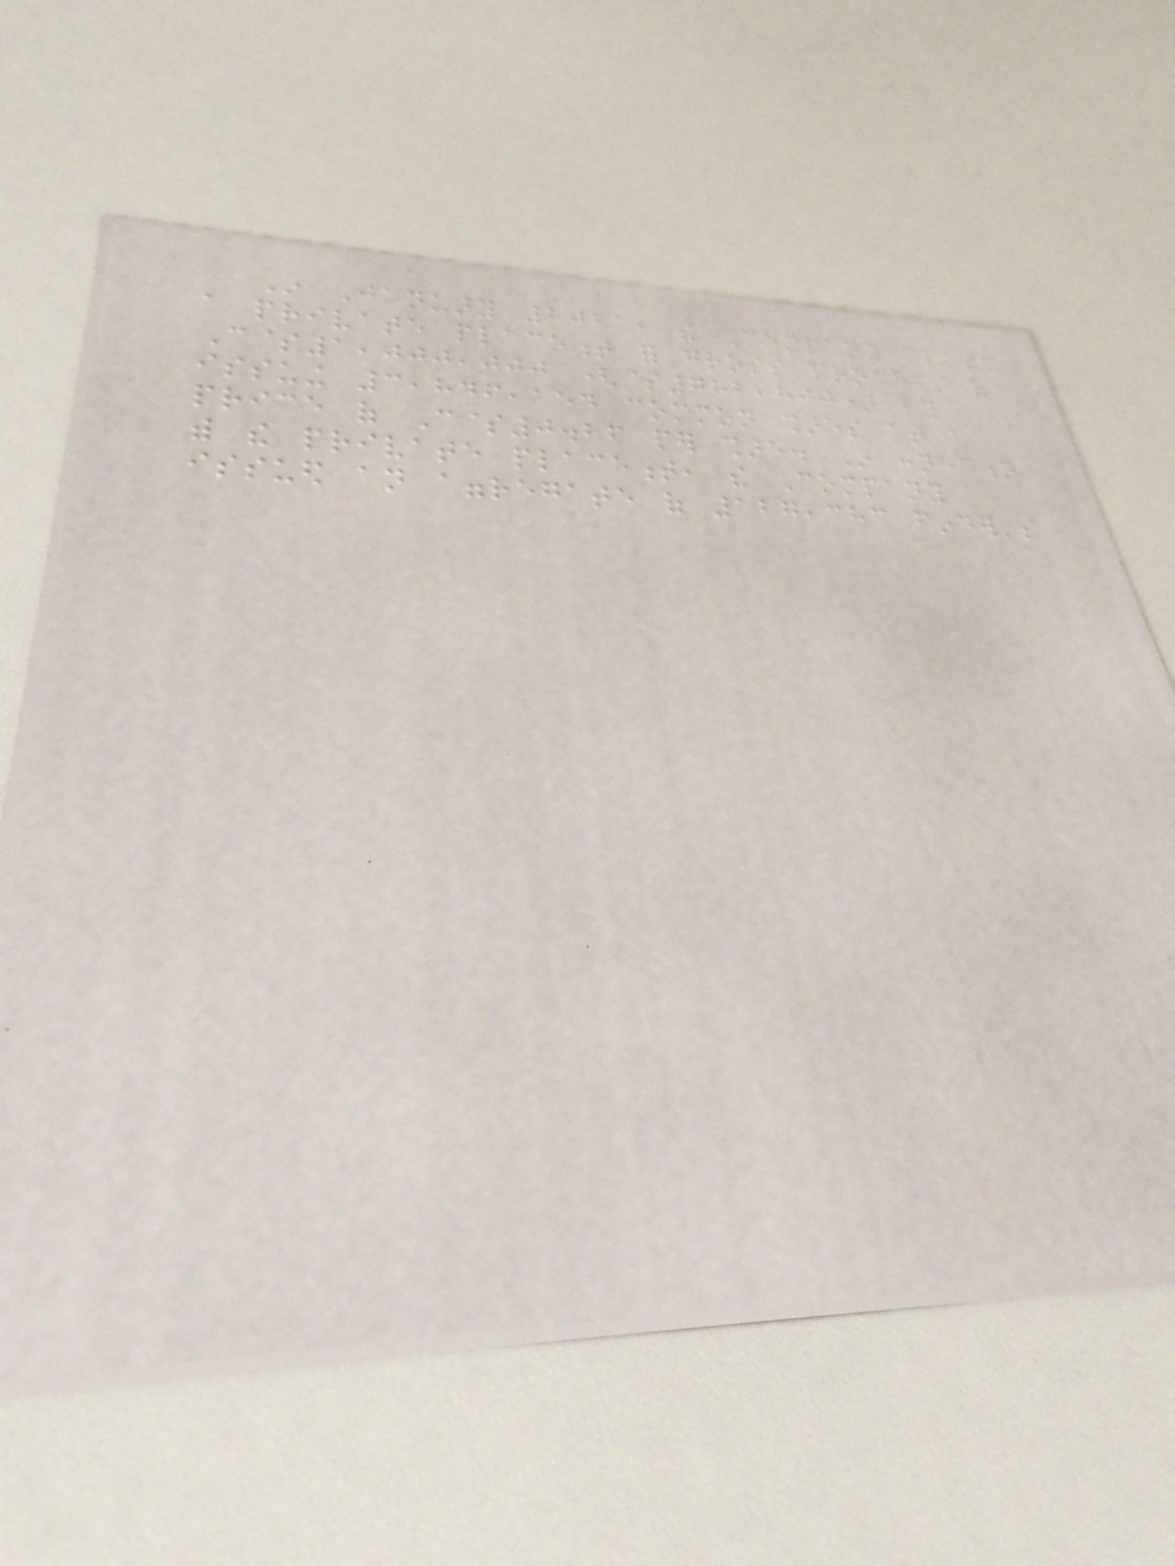In January 2021, the Company closed
a private placement for gross proceeds of
C$1,000,000 ($782,800) by
issuing 3,846,154 common shares at a
price of C$0.26 per share. In connection
with the private placement, the Company
issued an aggregate of 127,383 finder's
